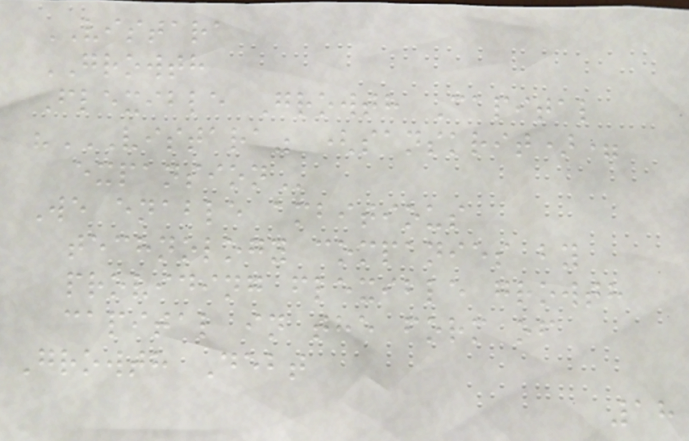VISTARA
GROWTH
Flexible Growth Capital
"VISTARA" (SANSKRIT)=
EXPANSION
We enable ambitious
technology companies by
providing flexible growth
capital in the form of
Growth Debt
18
